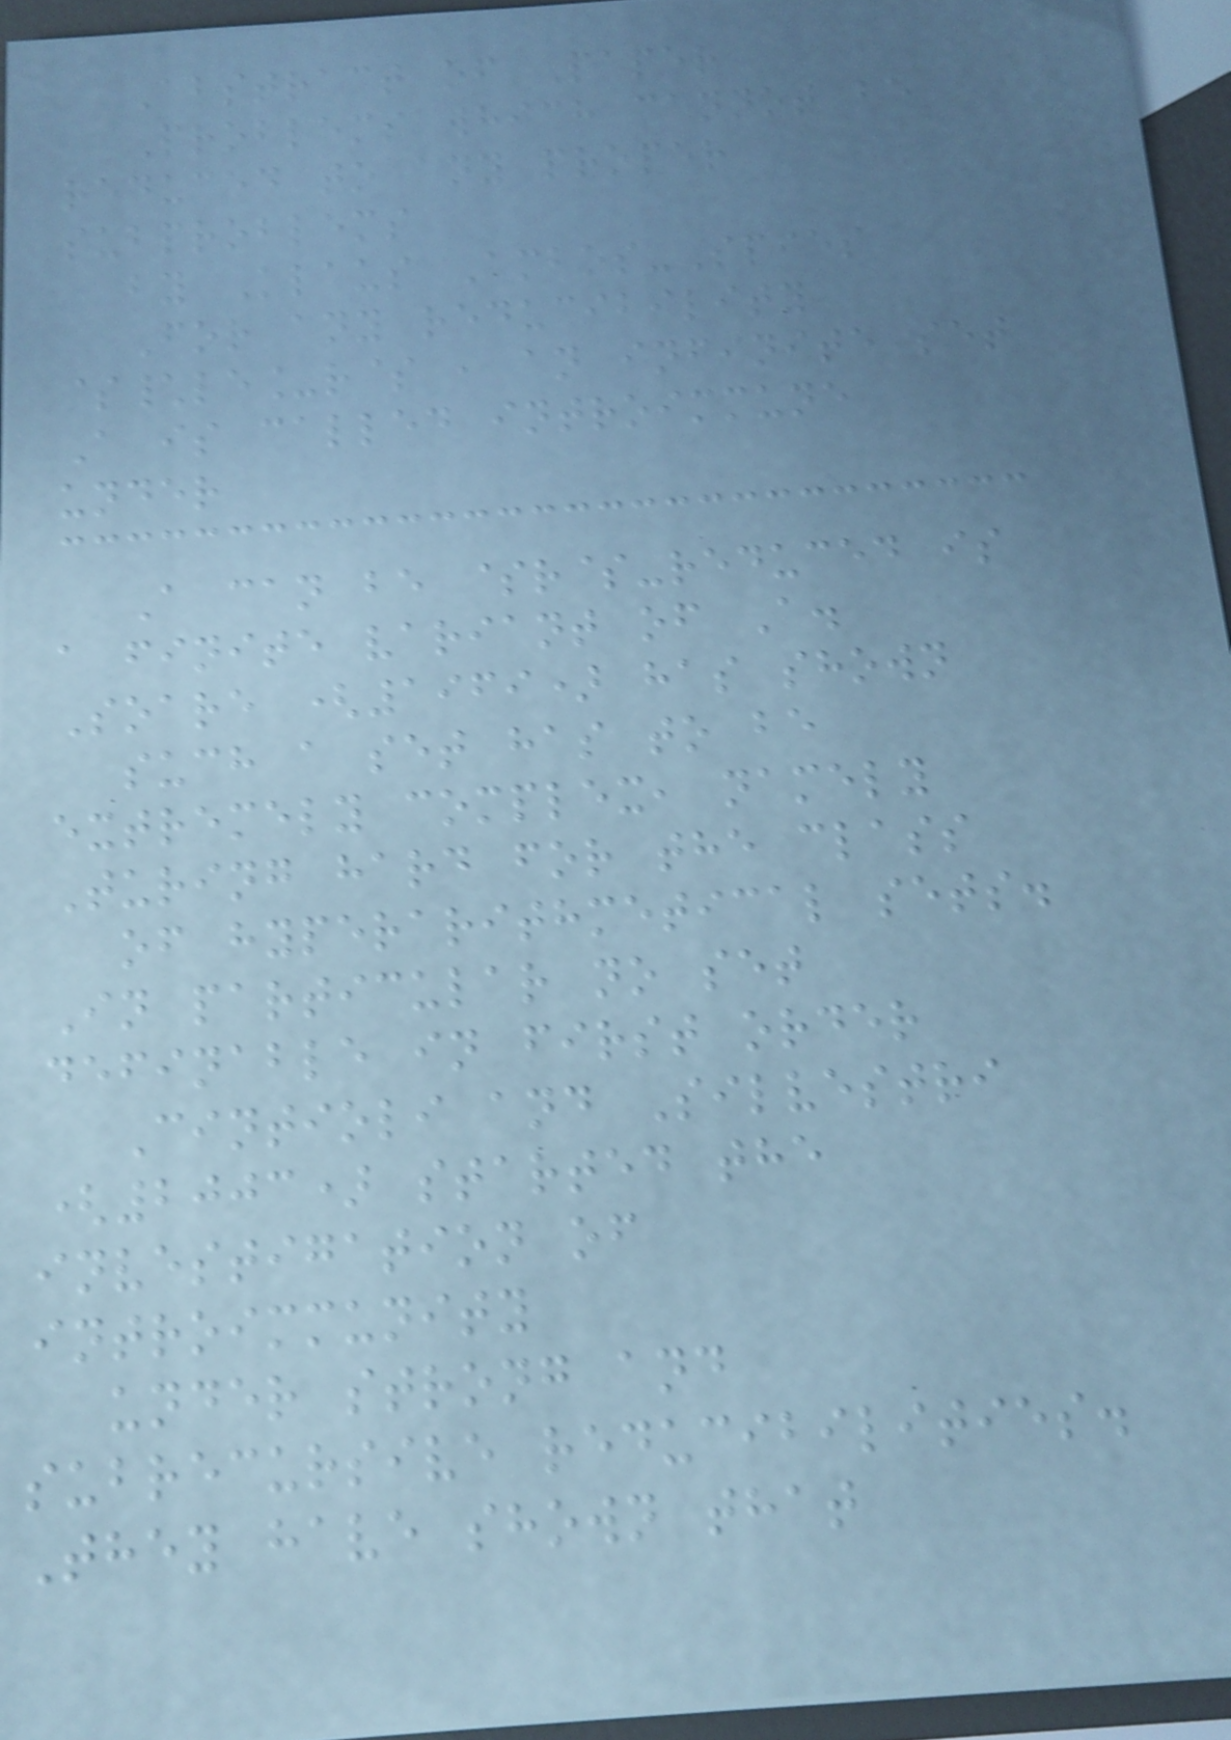Abstract of Paper
Problems which cannot be
reduced to any proper
subproblems
by Klaus Ambos-Spies
For any reducibility
$\le_r$ , an infinite set
A is called introimmune
under
A can be $r$-reduced is
a finite variant of A.
Soare (1969) has shown
such a set has to be
extremely complex, namely
Turing hard for the class
of hyperarithmetical sets.
In particular no set
definable in first order
Cintioli and Silvestri
(2003) started the
investigation of
introimmunity
under strong and
subrecursive reducibilities.
They have shown that
